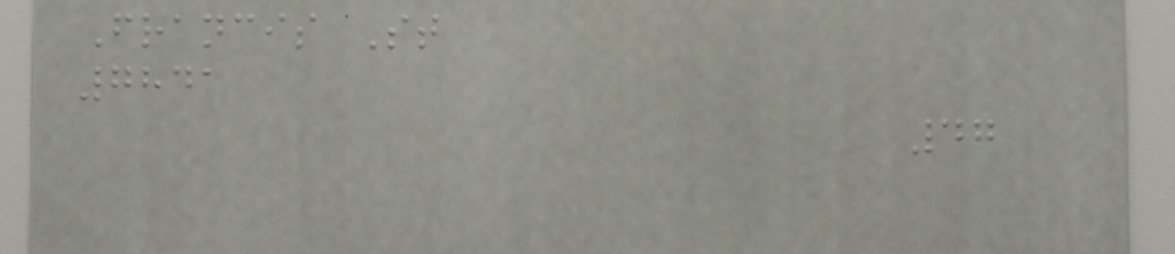Francis St
7841
47
